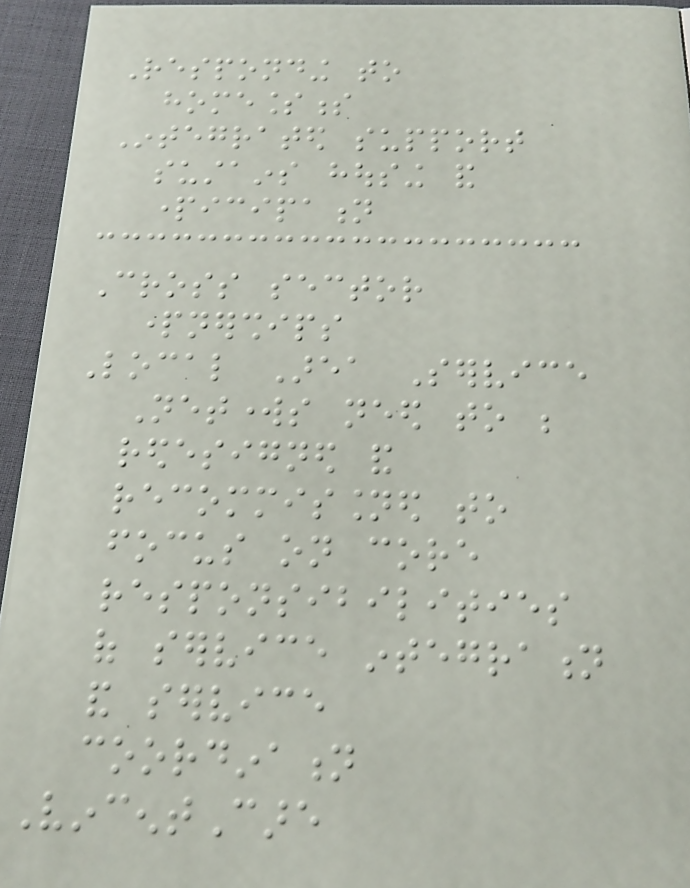Responding to
homelessness
Integrated support
sustains housing and
participation
Cross sector
partnerships
Local Area Service
Networks need to be
redesigned and
recommissioned to
focus on core
responsibilities
of service integration
and service
coordination
VincentCare
